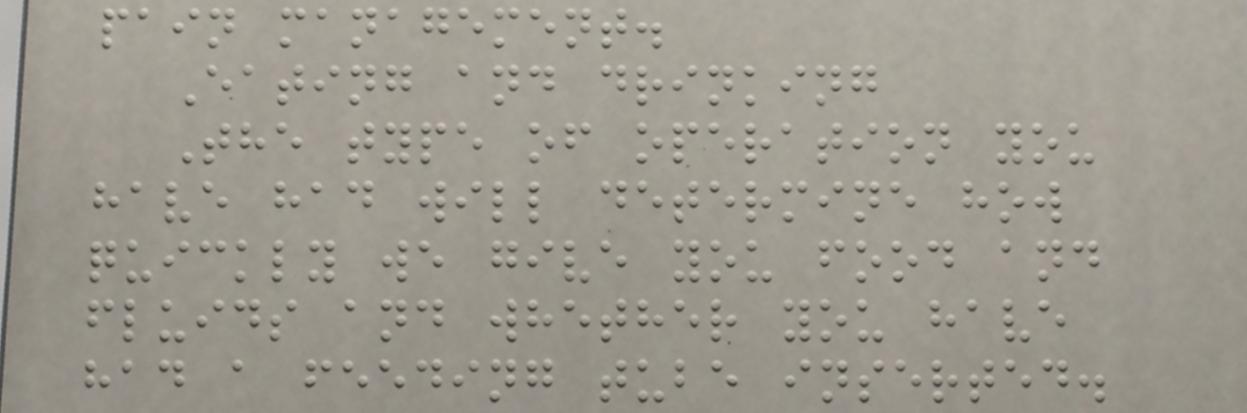pain management.
Eating and drinking
The type of operation you
have had will determine how
quickly we give you food and
fluids and whether you have
had a feeding tube inserted.
